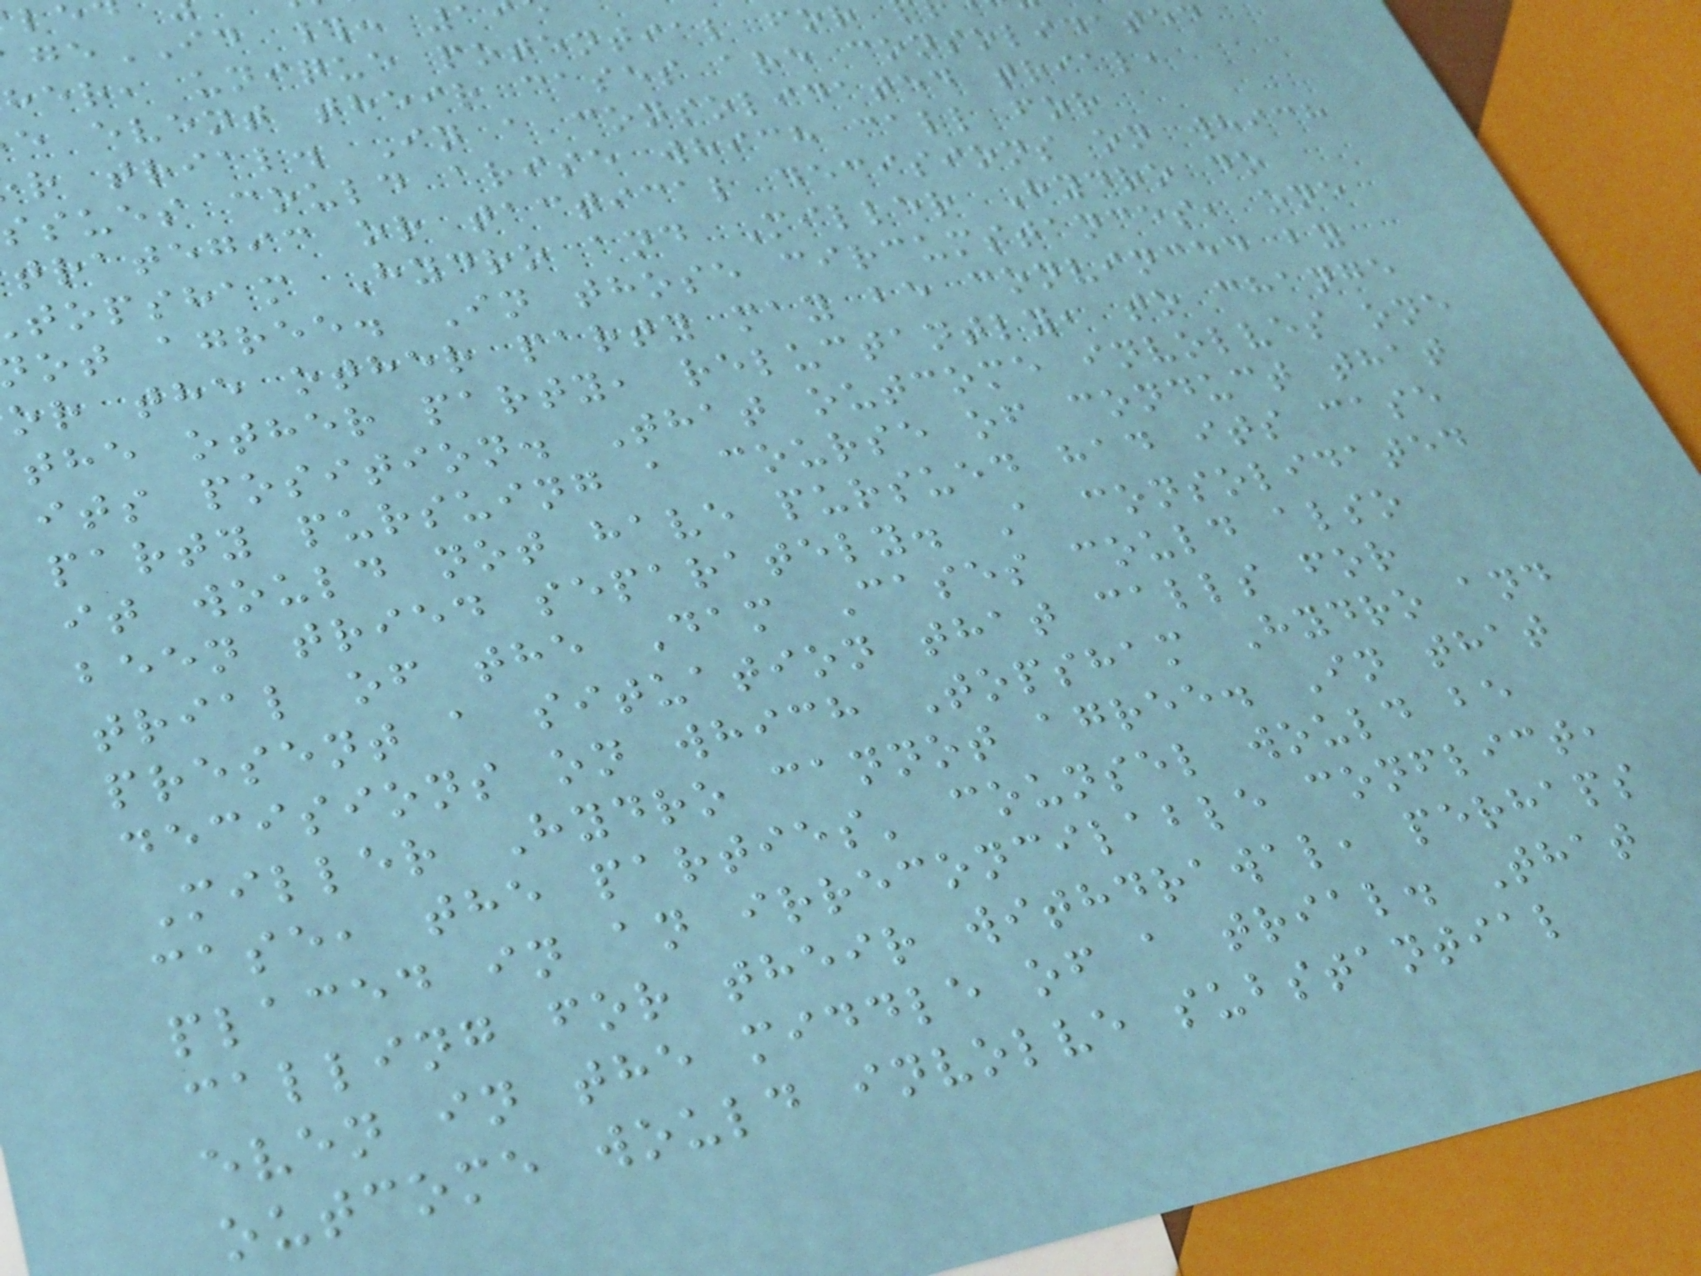geID #: 1
her, unique potential for
e event their cases are consolidated
r trial. In a consolidated trial,
sues could arise which call for
trategic or tactical decisions on which
topsham Hydro and Miller Hydro do
ot agree. In those circumstances, one
or the other party may be convinced by
the other party, reluctantly, to change
its position. That outcome involves one
party pursuing a course of conduct that
it would not have pursued had its case
been tried separately. A consolidated
trial of the Dam Cases could also
present a situation that calls for
decisions on which Topsham Hydro and
Miller Hydro cannot agree. In that
case, the parties' counsel would be
placed in an irreconcilable conflict,
calling for their withdrawal, perhaps
even in the middle of a trial. That
outcome would involve substantial
